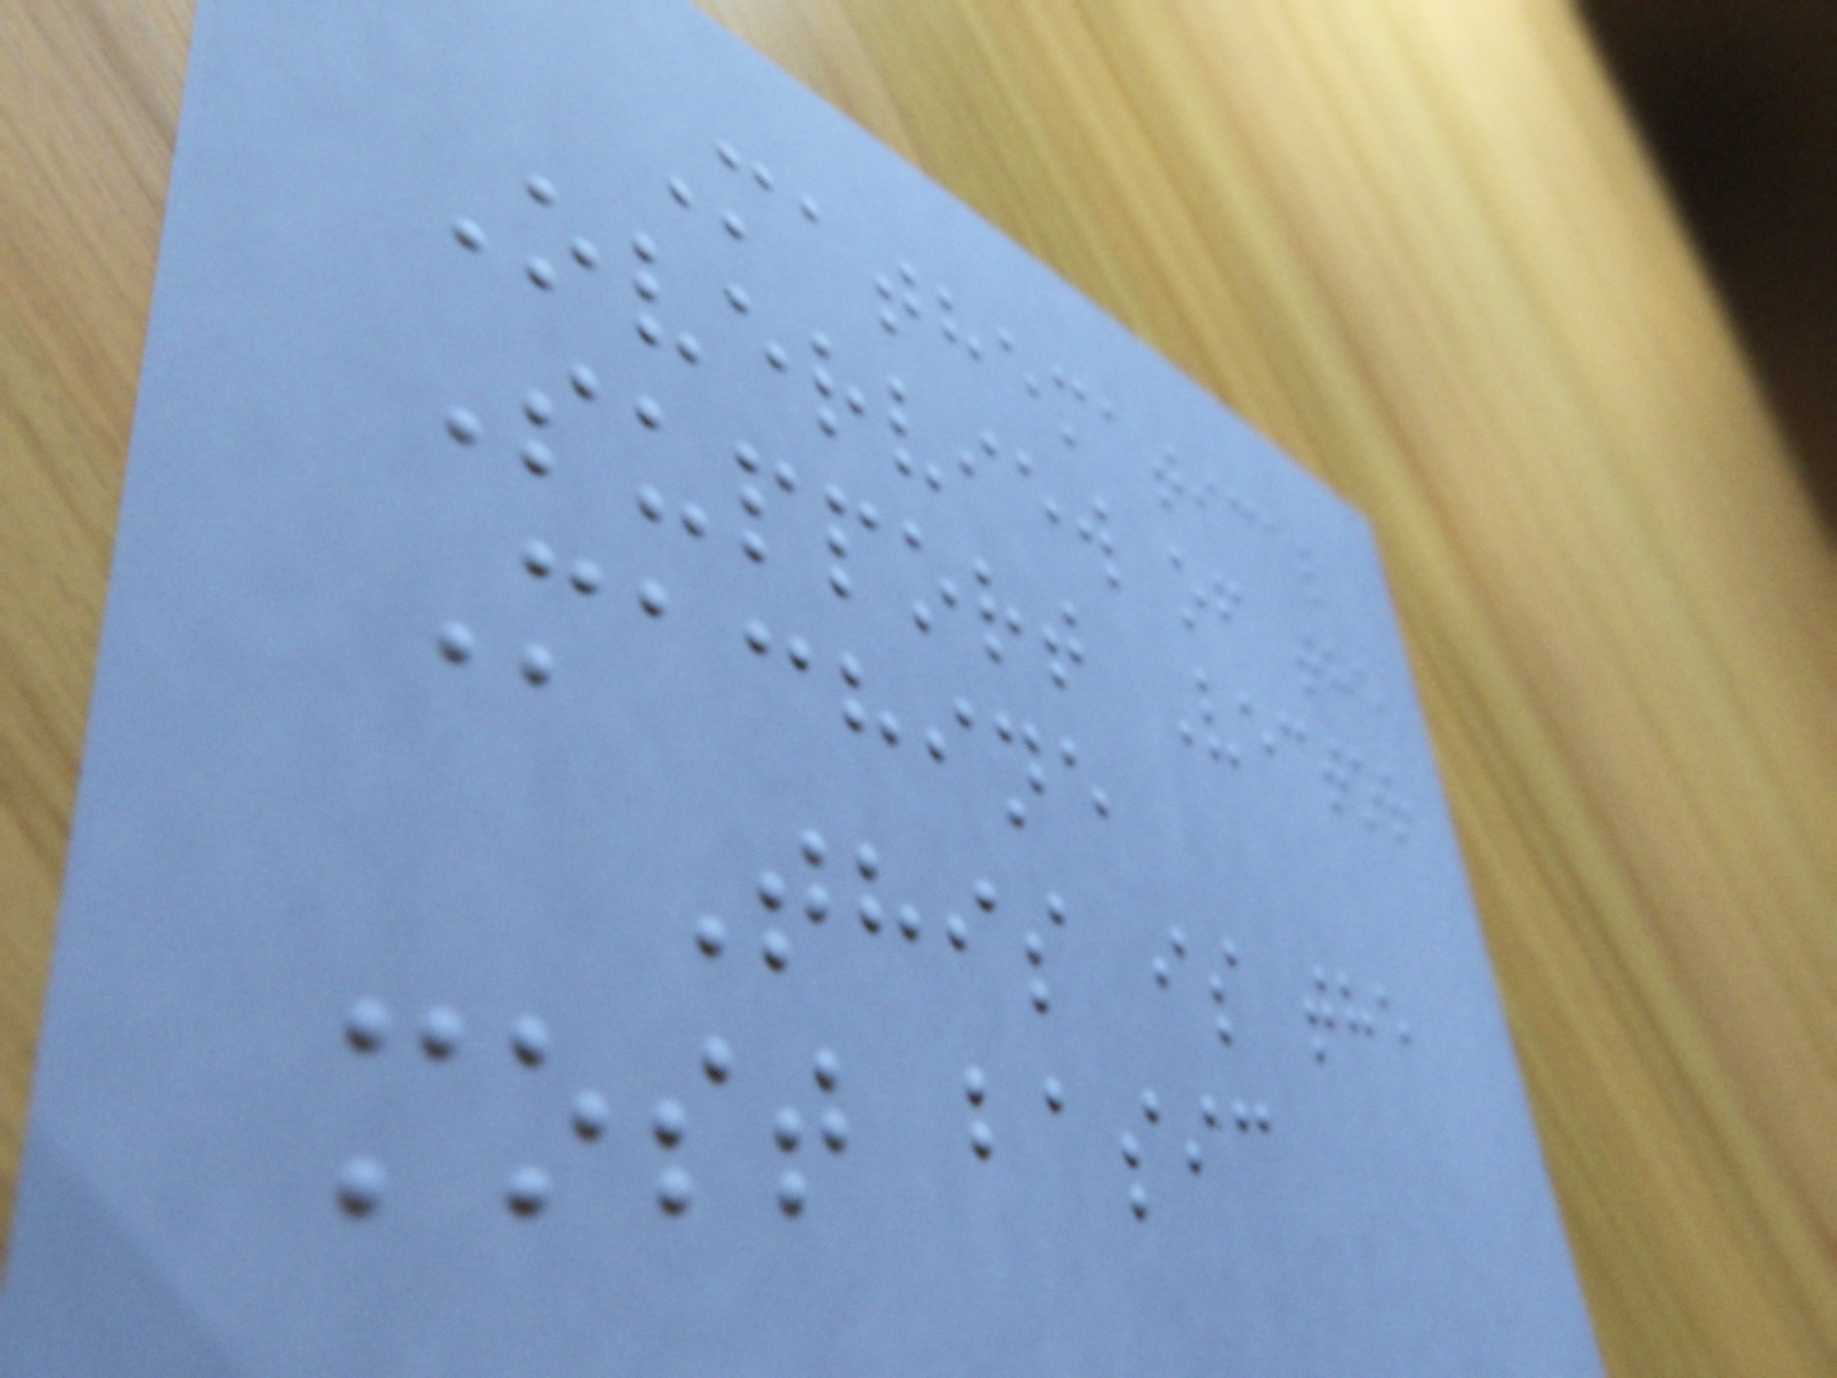Mathematical
Overview of the
Support Vector
Machine
This is the
most basic
